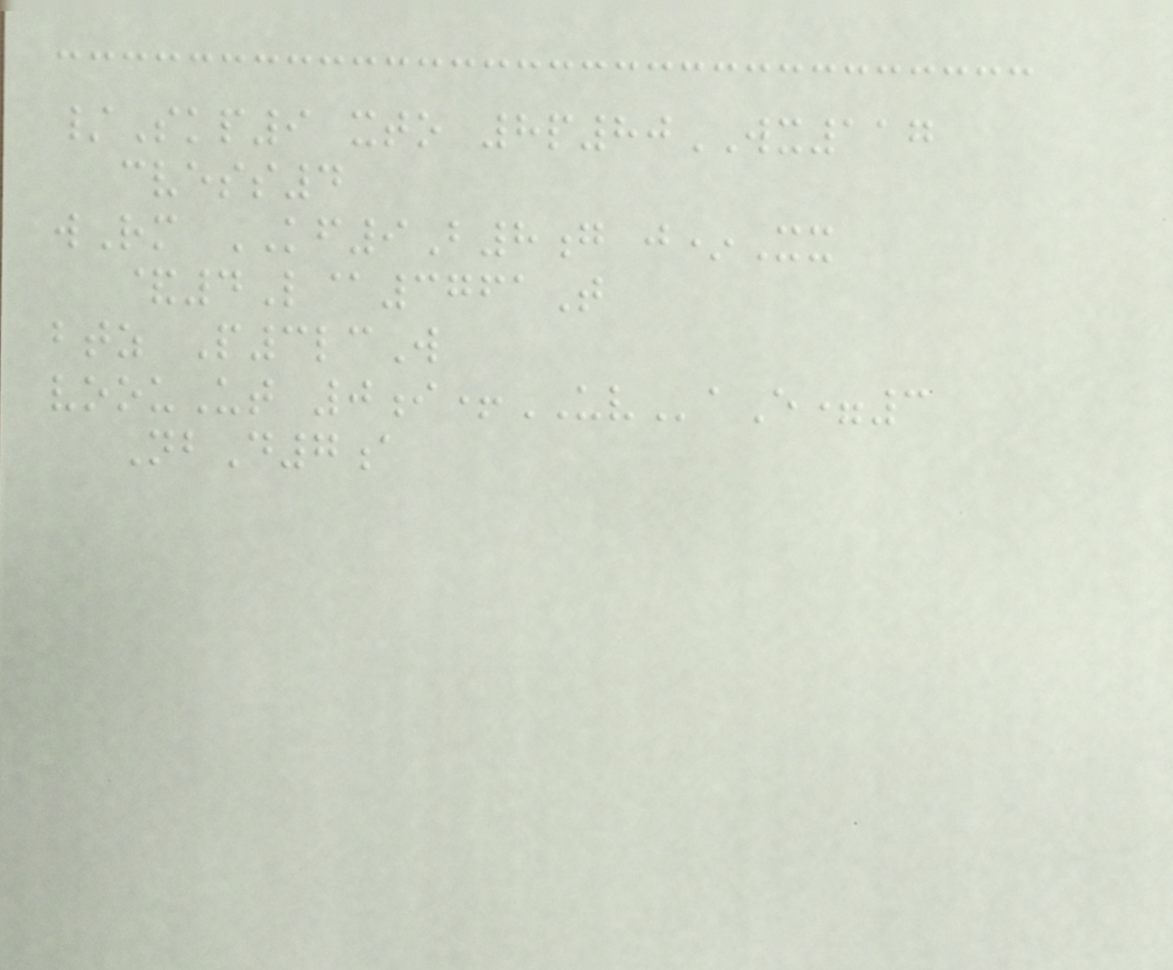/Skp9 xto 8p80WX117
cvess4
wRm KF9B8g j*Xx
&4L@3761T
btz P3lcW
voouUt 0i+UVaE=3
NbD7a
